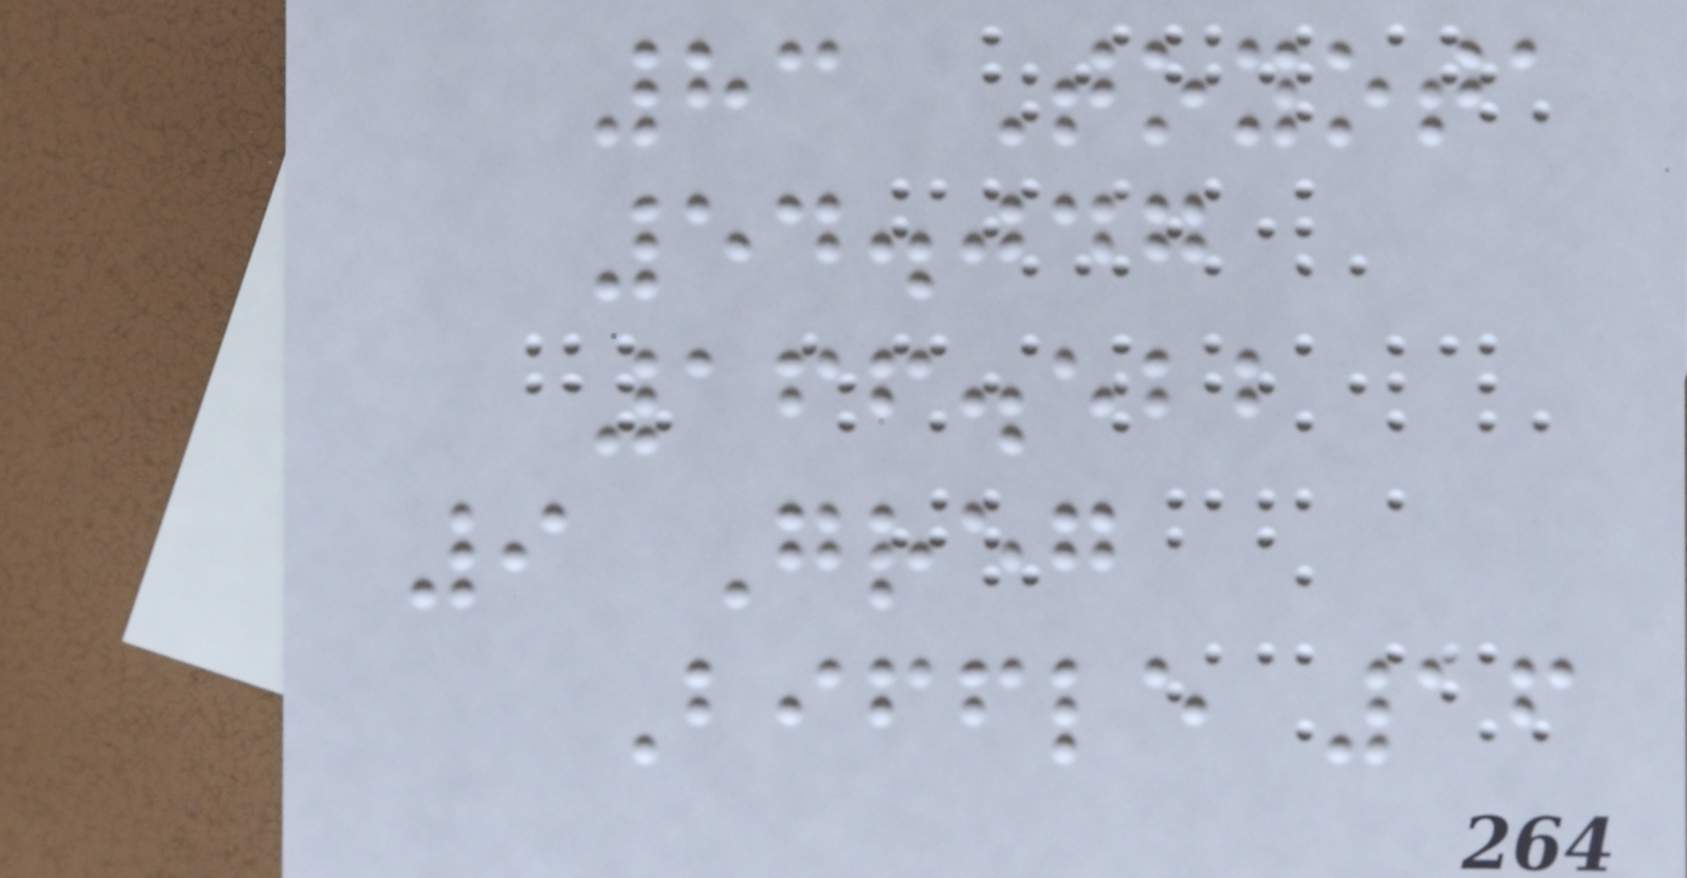83 Toyota
54.047
166.522
9 Greg
Biffle 16
